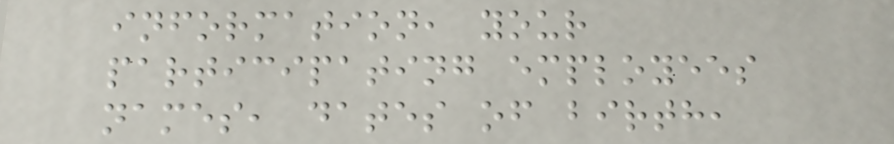information, your
participating employees
names, dates of birth,
